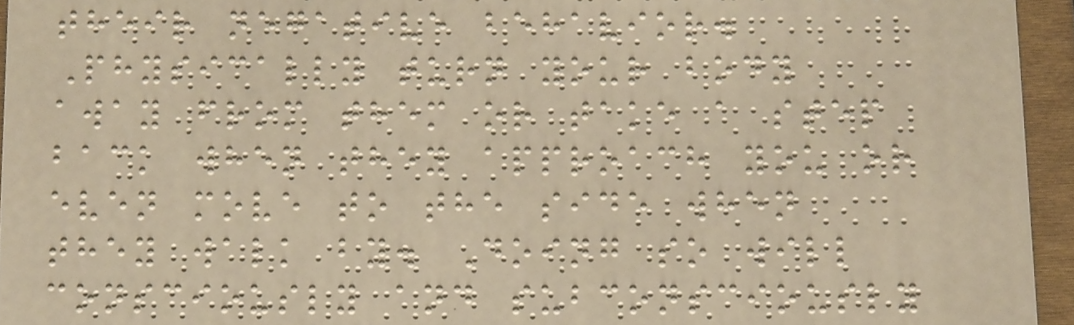their negative behavior.
Physically turn your body
away from them or take a step
back when they approach you or
even move to the side when
they walk by. Doing so will
consciously and subconsciously
